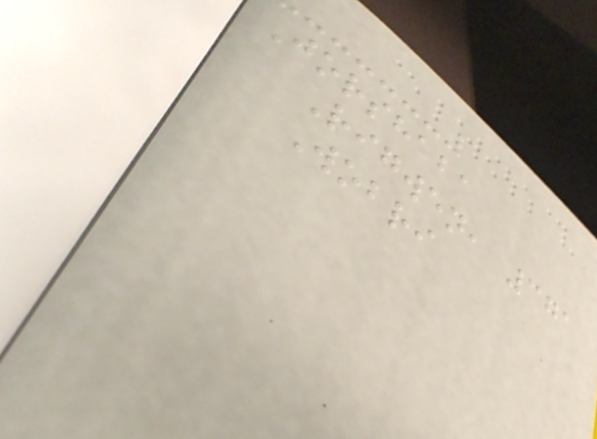Jorshaba
Rigwen, 371
Wobri
